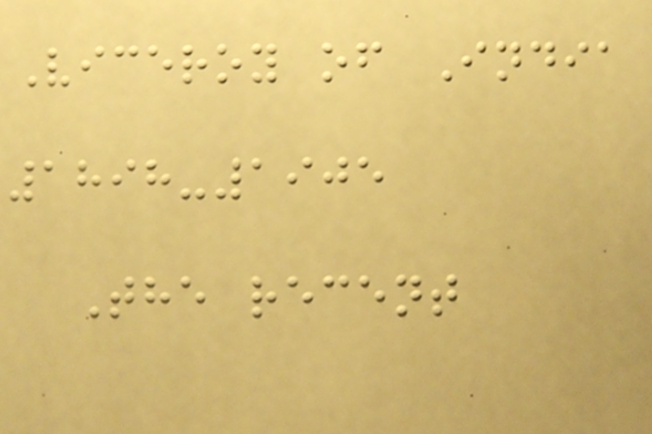Viceroy of India
1898-1905
The recent
